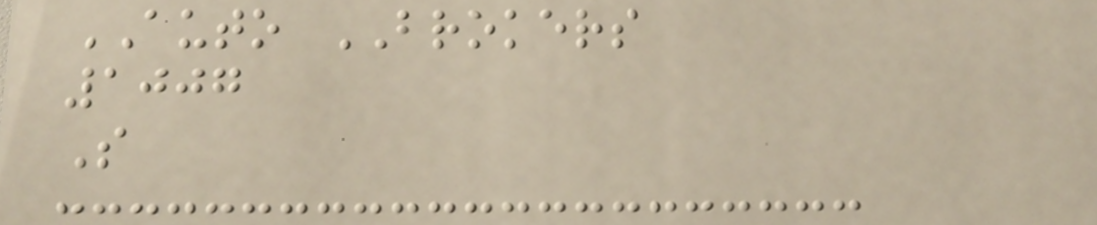AUTO BROKERS
1007
S
